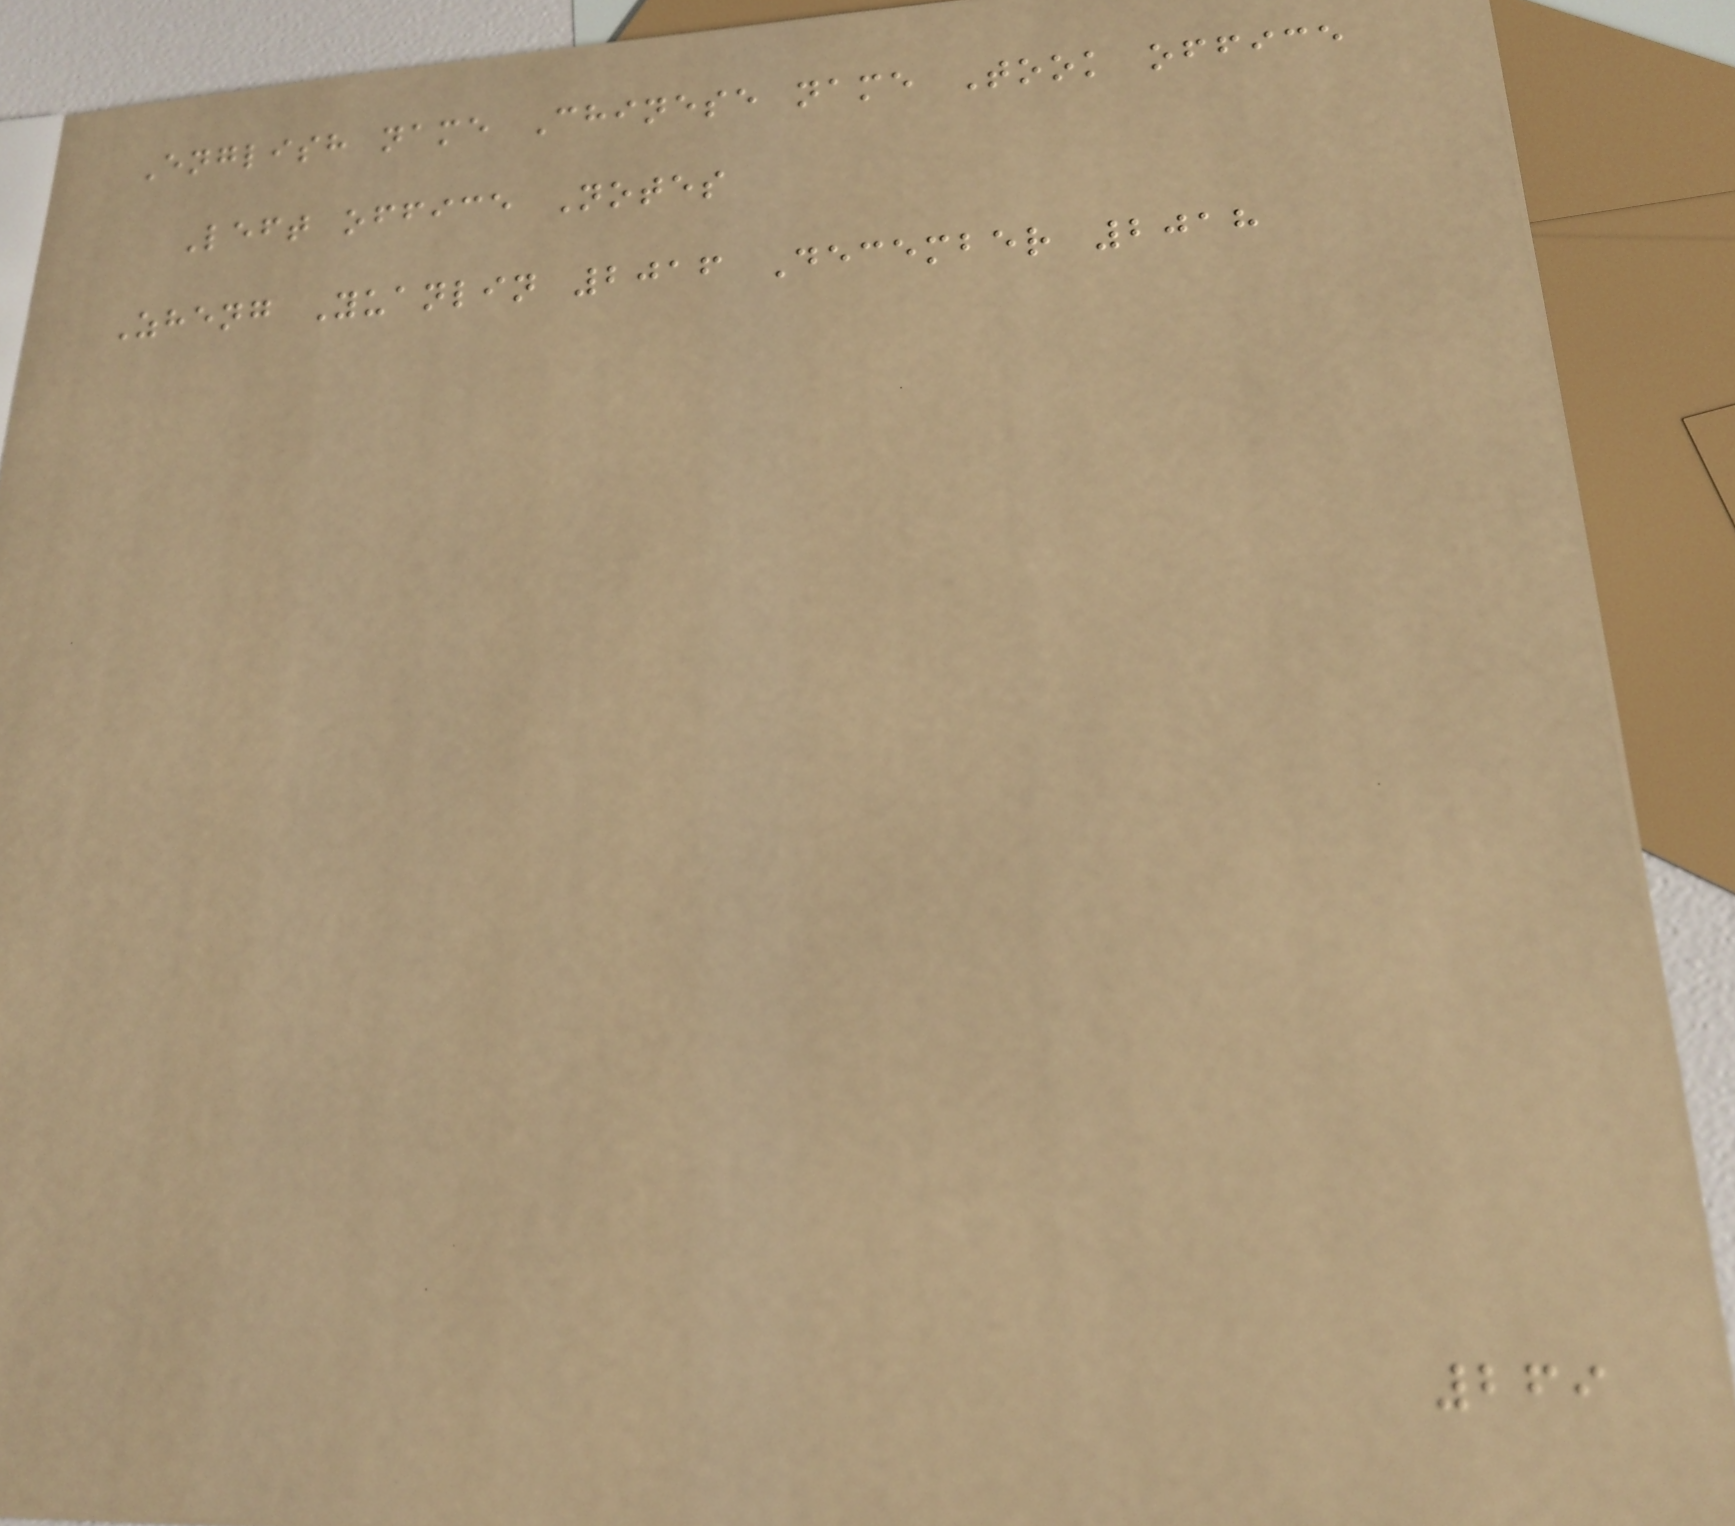English name Chinese name Took office
Left office Notes
Zheng Yuanlin 2016 December 2018
269
